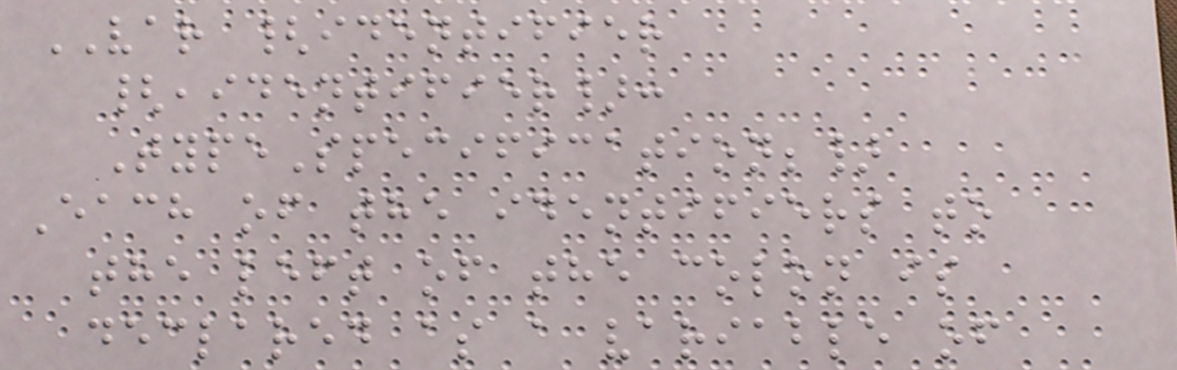VAR {identifier
{,identifier}:
TypeSpecification;}
Each of the identifiers to
the left of the colon is
declared as a variable of
